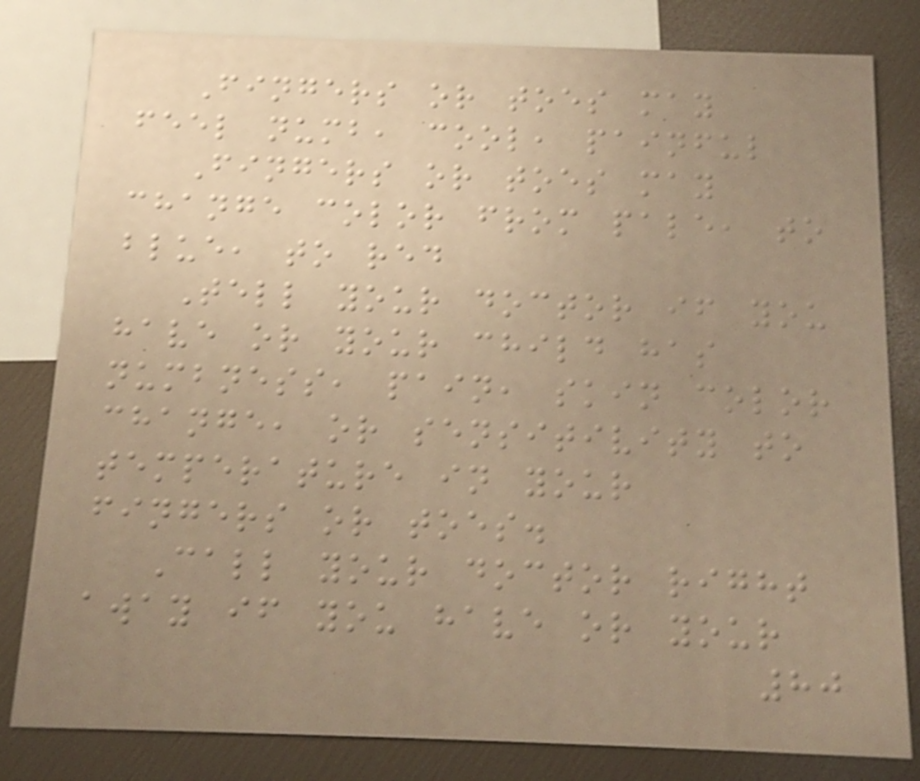Fingers or toes may
feel numb, cool, painful
Fingers or toes may
change color from pale, to
blue, to red
Tell your doctor if you
have or your child has
numbness, pain, skin color
change, or sensitivity to
temperature in your
fingers or toes.
Call your doctor right
away if you have or your
80
